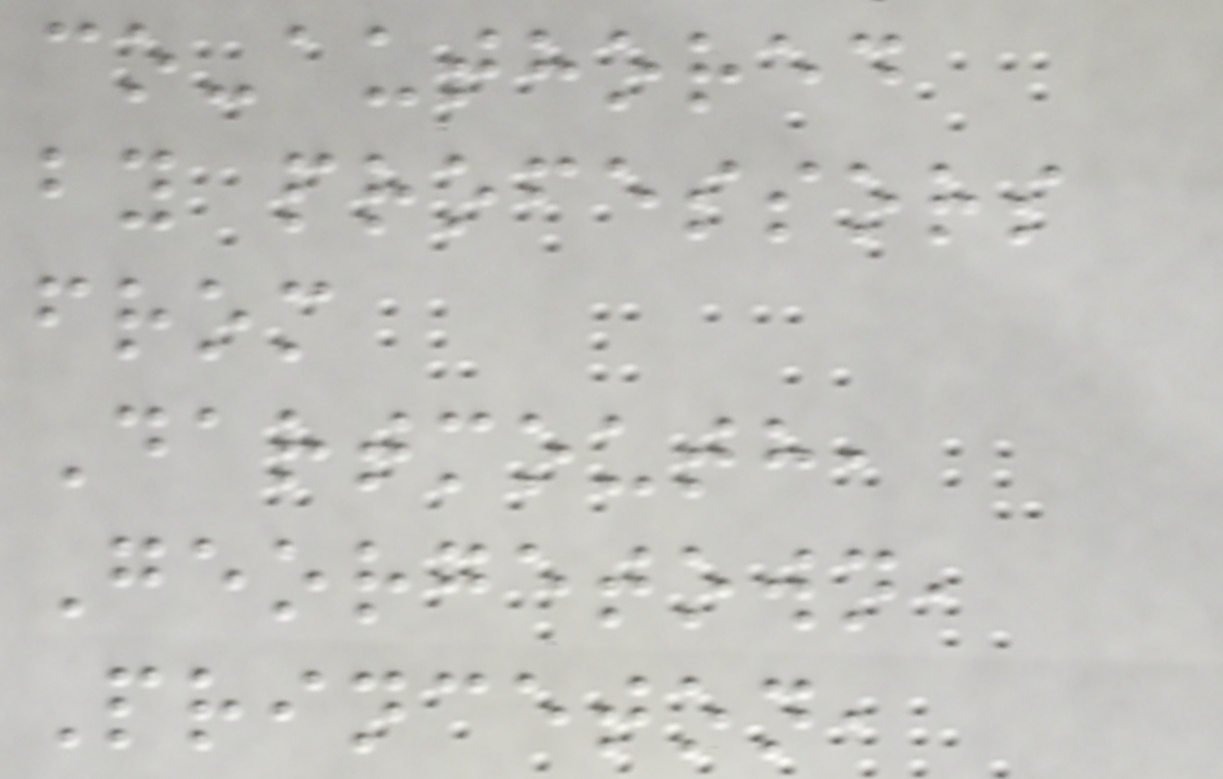co-authored
by professors
from
Dartmouth,
Georgetown,
Princeton,
